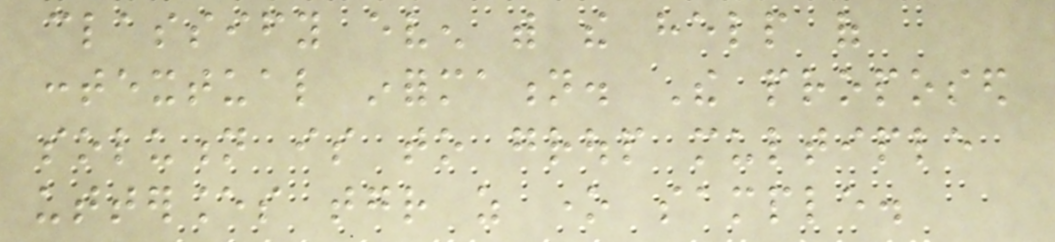classify even with the help of
contextual information. The proposed
solution is to group multiple
utterances together as one sample.
